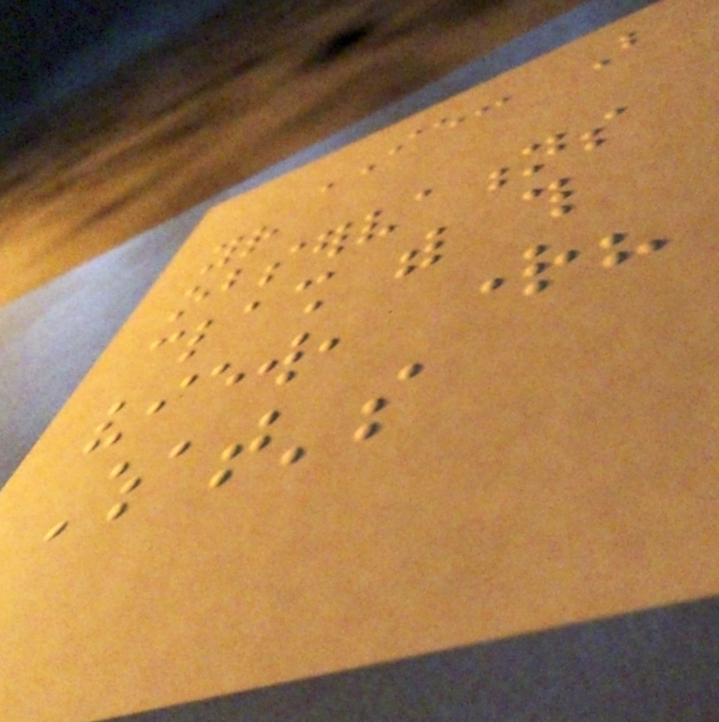IE: But
your
observations
clash with this
view, right?
What's
